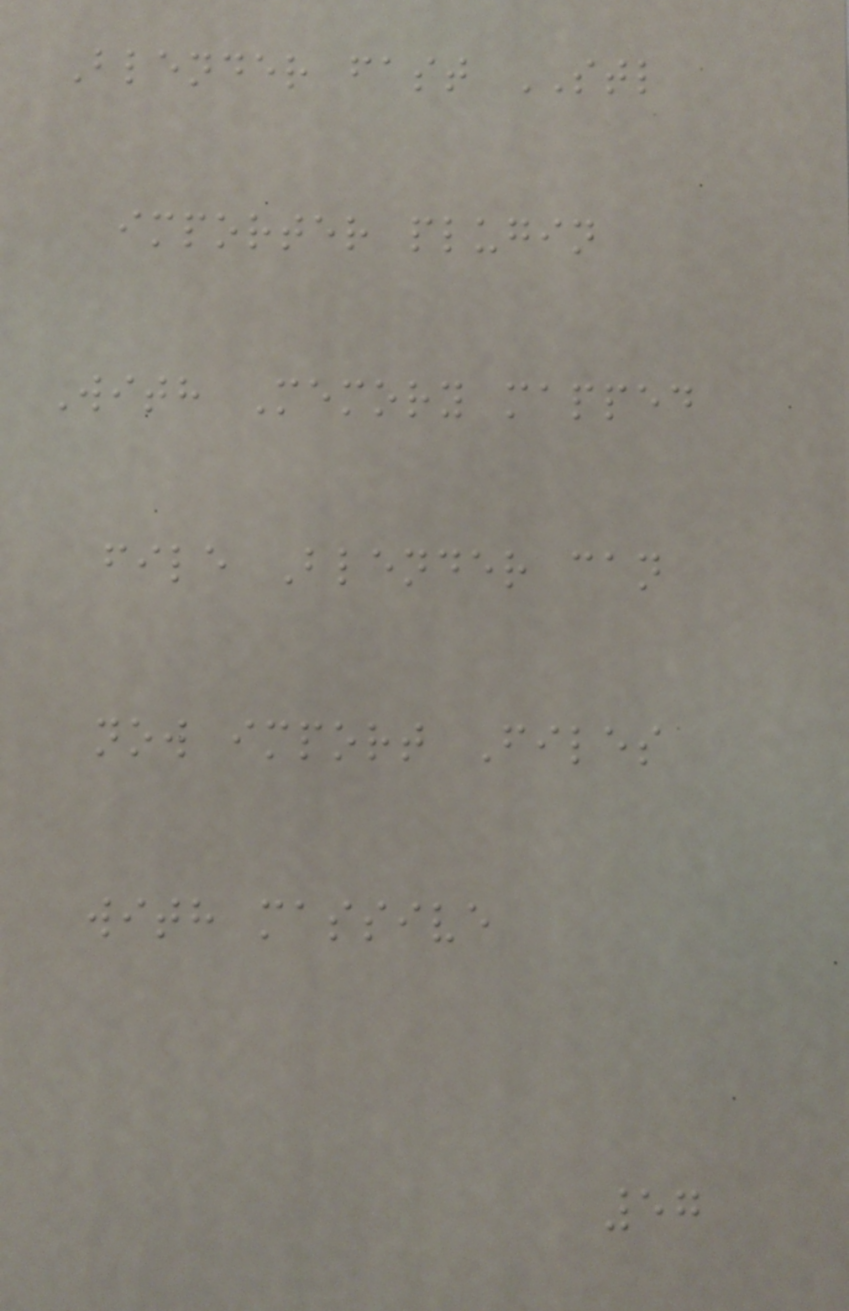Blender fast STL
importer plugin
With Memory mapped
file Blender can
now import Files
with massive
57
